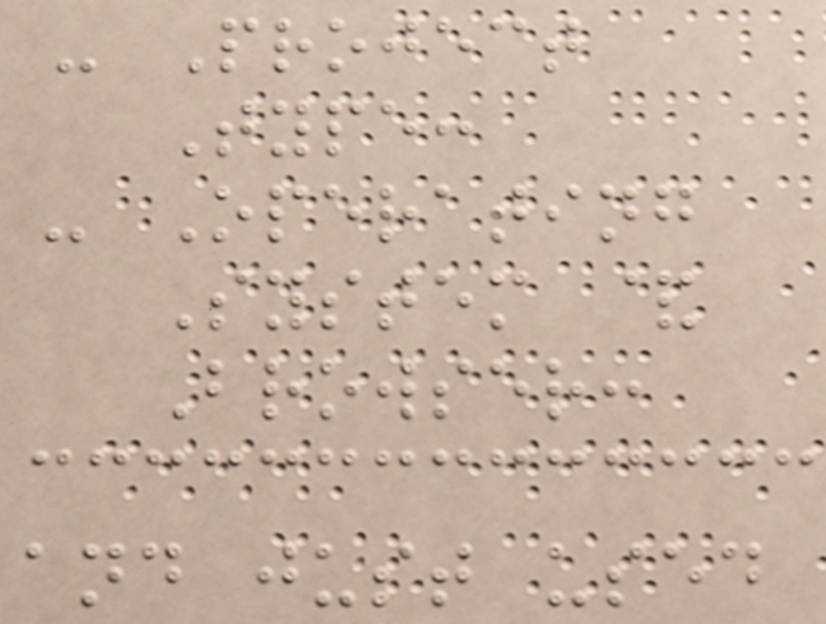- Project
Type:
- Operating
System &
Browser:
and just used
